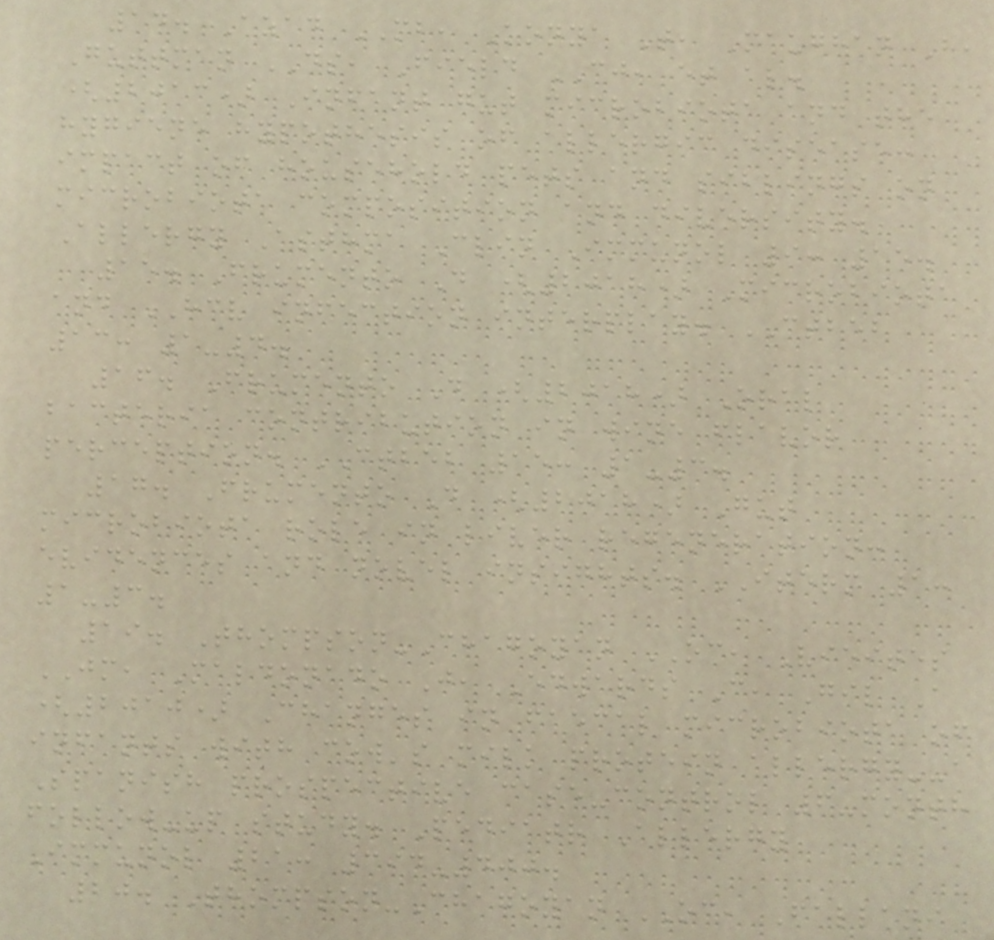14. Azad MB, Konya T, Maughan H,
Guttman DS, Field CJ, et al.
(2013) Infant gut microbiota and the
hygiene hypothesis of allergic disease:
impact of household pets and siblings on
microbiota composition and diversity.
Allergy Asthma Clin Immunol 9: 15.
15. Frumento D (2018) Microbiota
and HCV infection interplay. CTBEB
13: 1-4.
16. Frumento D (2018) Oral
bacteria contribution in wine flavor
perception. CTBEB 15: 1-3.
17. Frumento D (2018) Gut
microbiota role in liver regeneration:
evidences and novel insights. ITERM 1:
1-3.
19. Thompson-Chagoyan OC, Vieites
JM, Maldonado J, Edwards C, Gil A
(2010) Changes in faecal microbiota of
infants with cow's milk protein allergy--a
Spanish prospective case-control 6-month
follow-up study. Pediatr Allergy
Immunol 21: 394-400.
20. Thompson-Chagoyan OC, Fallani
